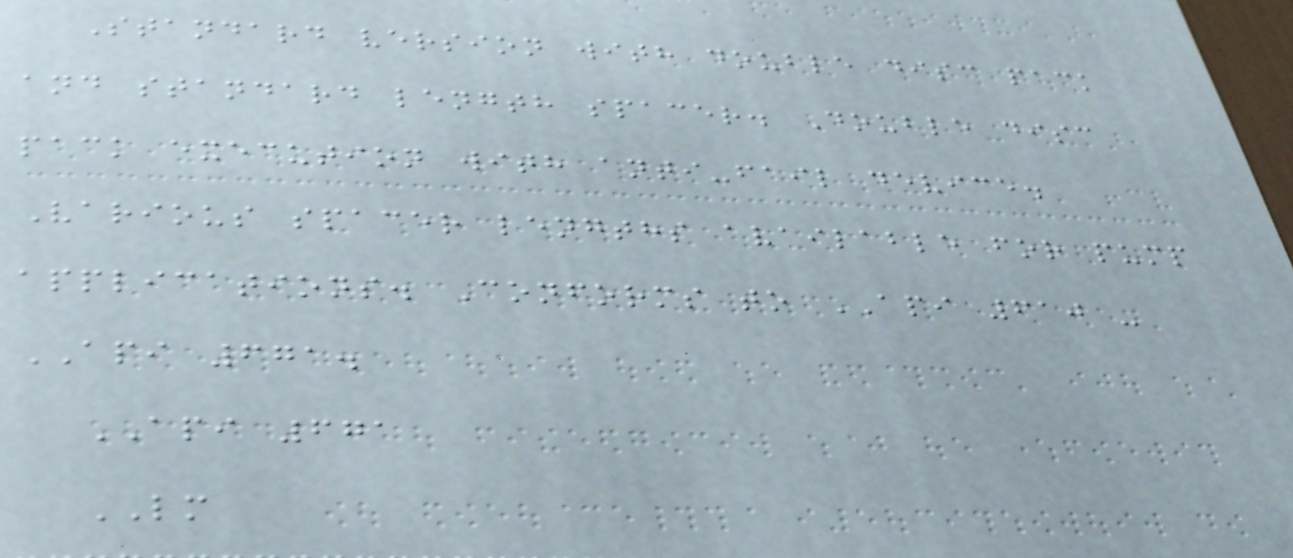Standard version with double disc pack
and standard length spacer. Double disc
pack execution with anti-fail device.
Various spacer lengths available for pump
applications. Conforms to API 610 -
API 671.
API 671
LM
